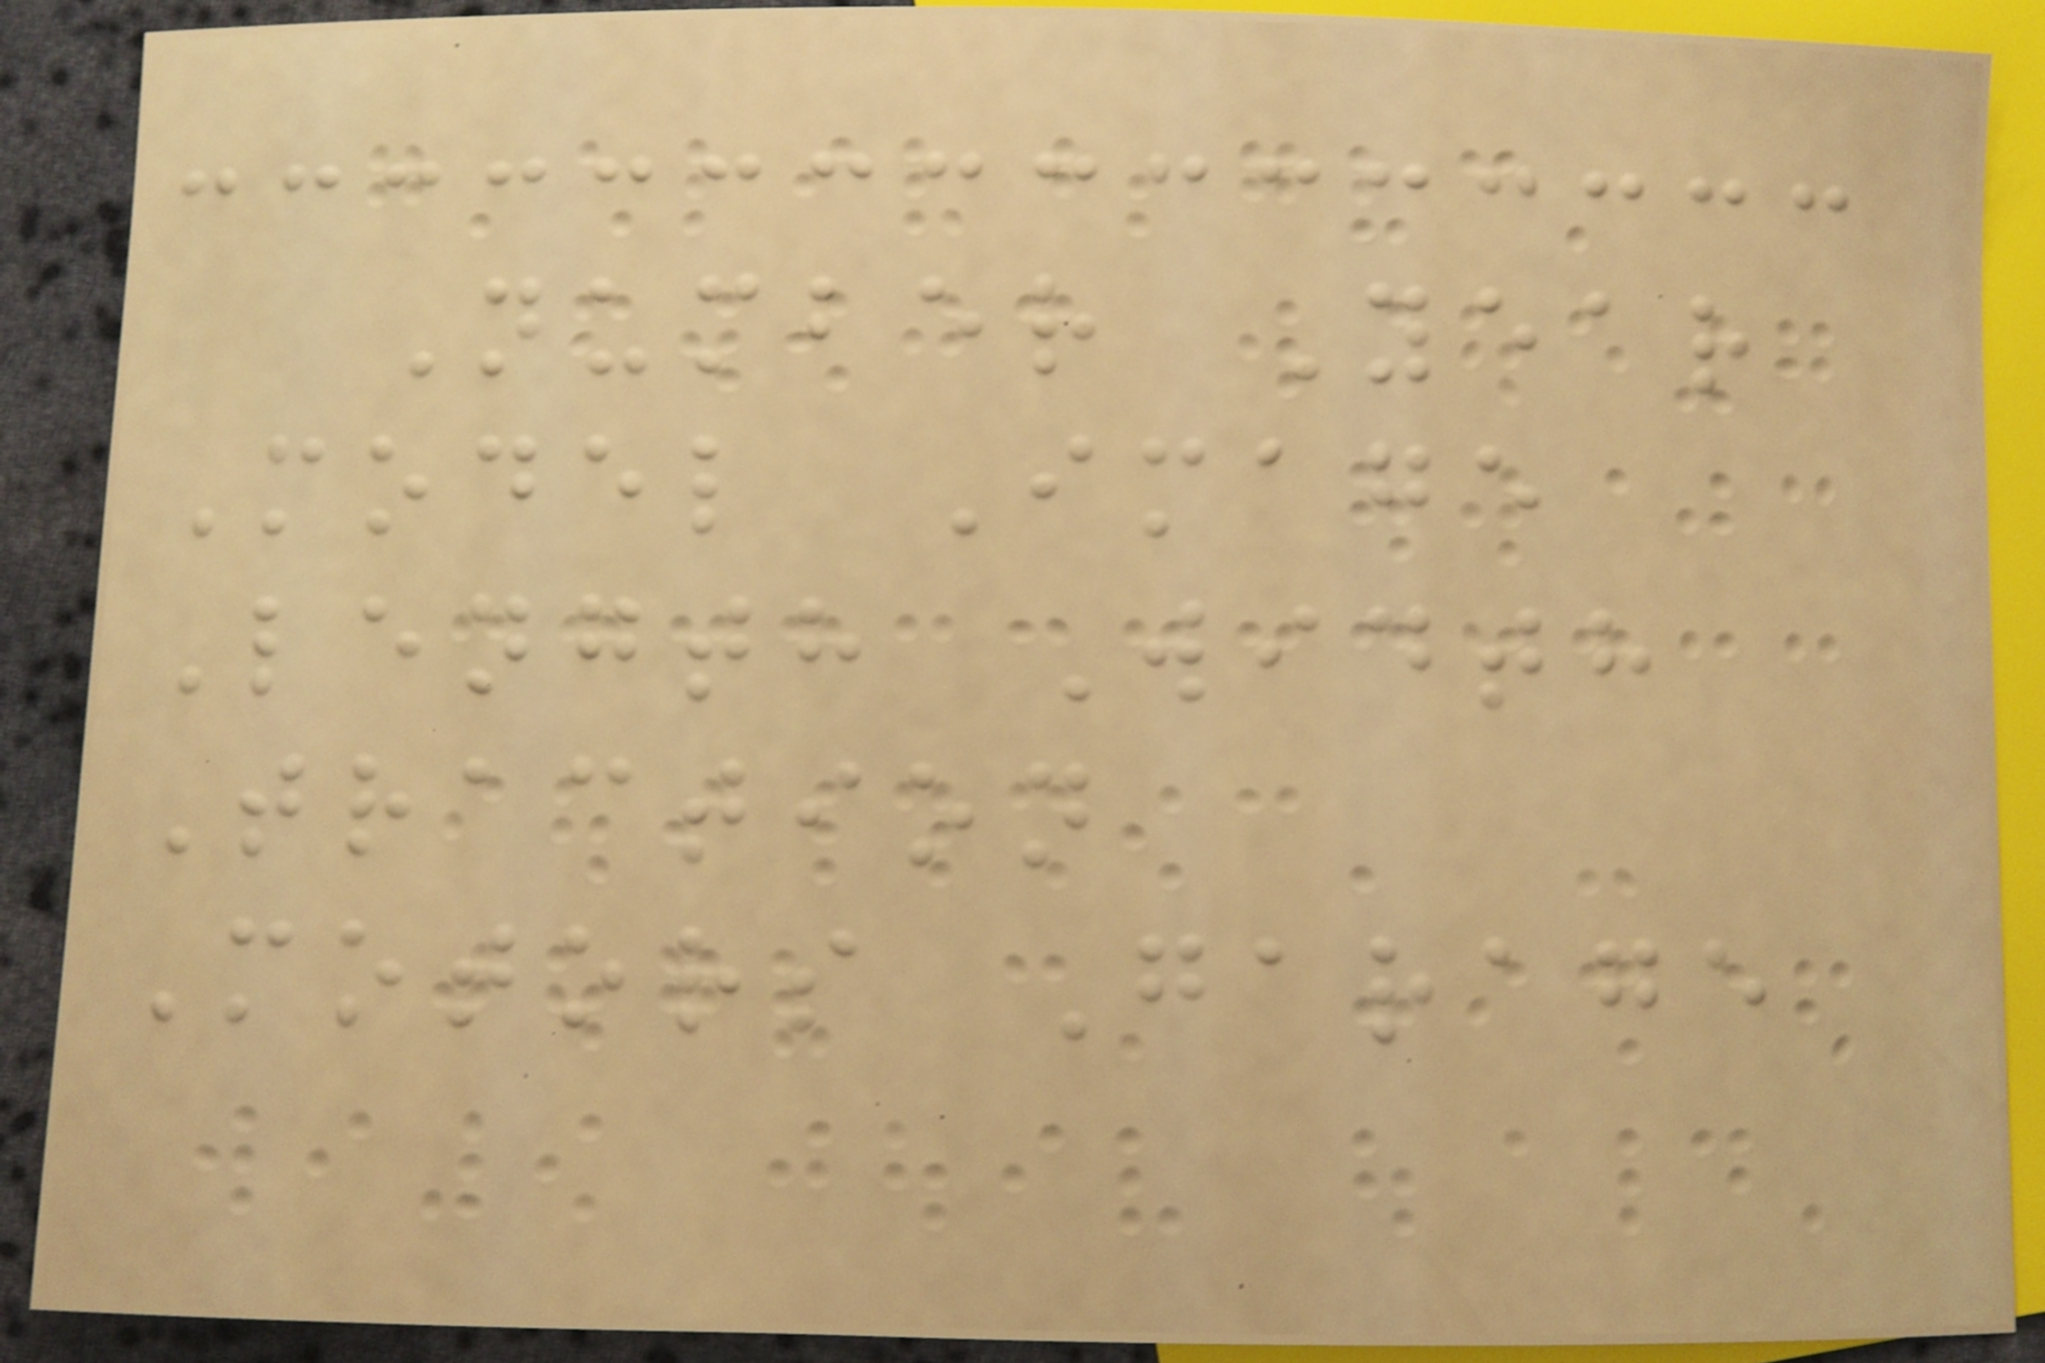Number Year
Model Image
Length Width
Traction
Motors Garage
